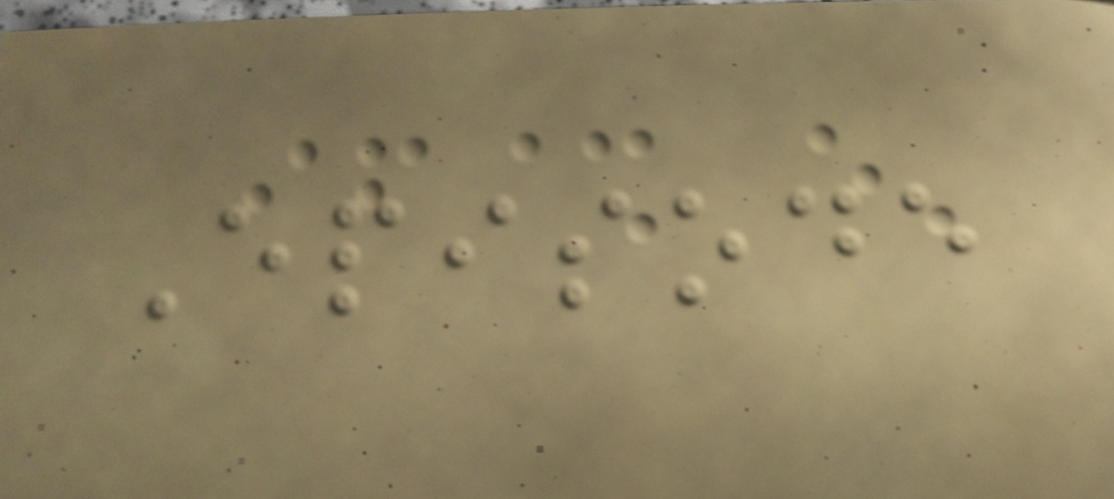Episode
